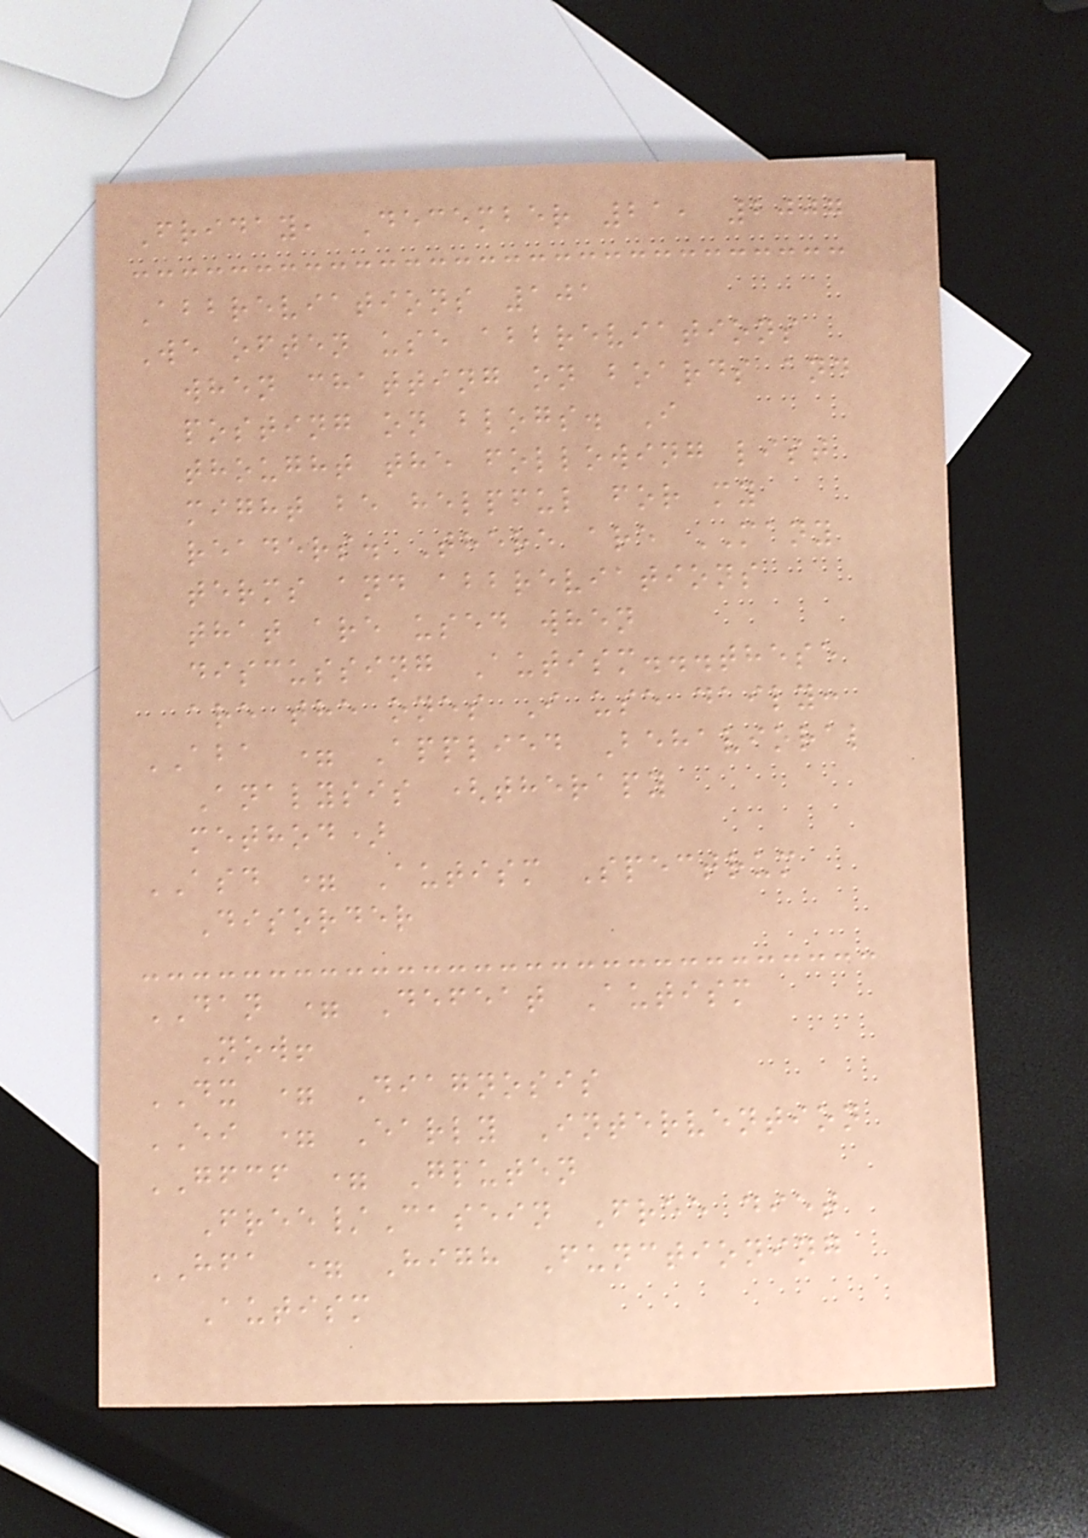Friday, December 21, 2007
Abbreviations 101
We often use abbreviations
when chatting on boards and
posting on blogs. I
thought the following list
might be helpful for my
readers. There are MANY
terms and abbreviations
that are used when
discussing Autism...these
are the ones I use daily:
ABA = Applied Behavioral
Analysis (therapy
method)
ASD = Autism Spectrum
Disorder
DAN = Defeat Autism
Now!
DX = Diagnosis
EI = Early Intervention
GFCF = Gluten
Free/Casein Free diet
HFA = High Functioning
Autism
